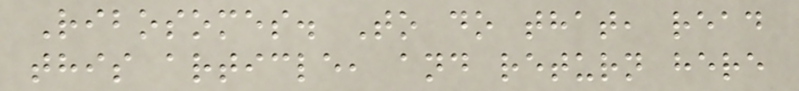Ribosomes. To do that, read
this article, and return here
